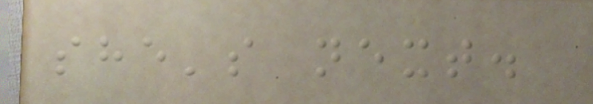she's next.
